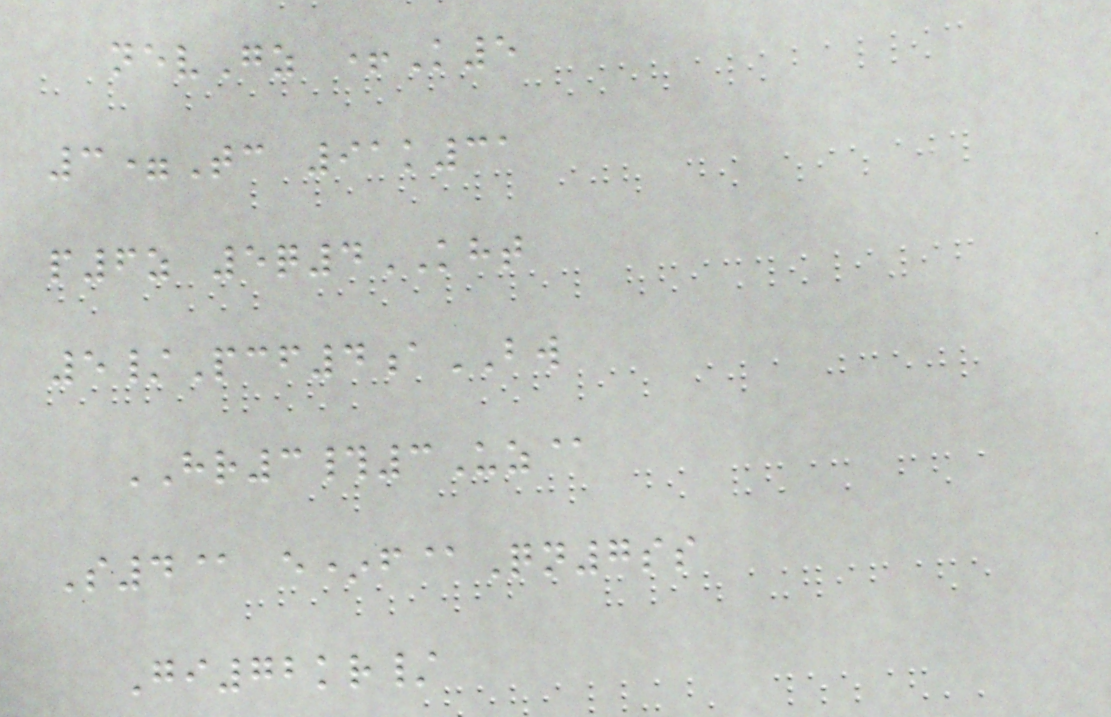nevGz +K5
3=Tc 91k31
p6z 5q4KHT
5/Pcf4aBW
HR3#3Uz@
S4@ e*f@Qn7ss
Gi72kr/
